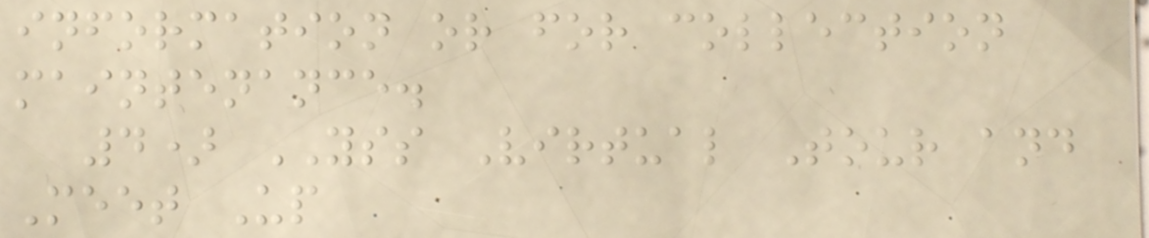information or for collection
maintenance.
4) YSS Virtual Tour and
Meet Up
